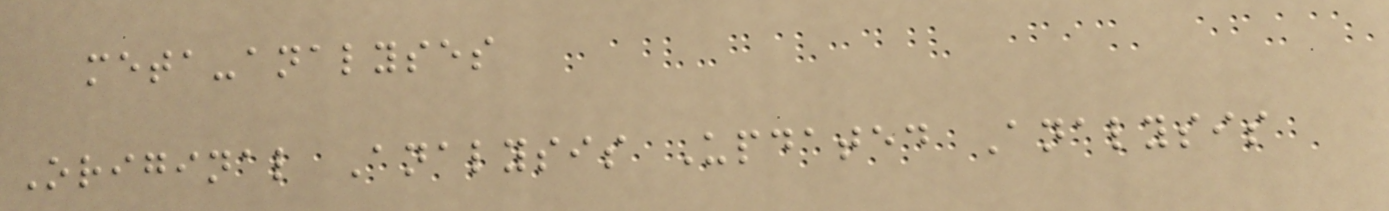meta-analyses
Original Analysis Updated Analysis
